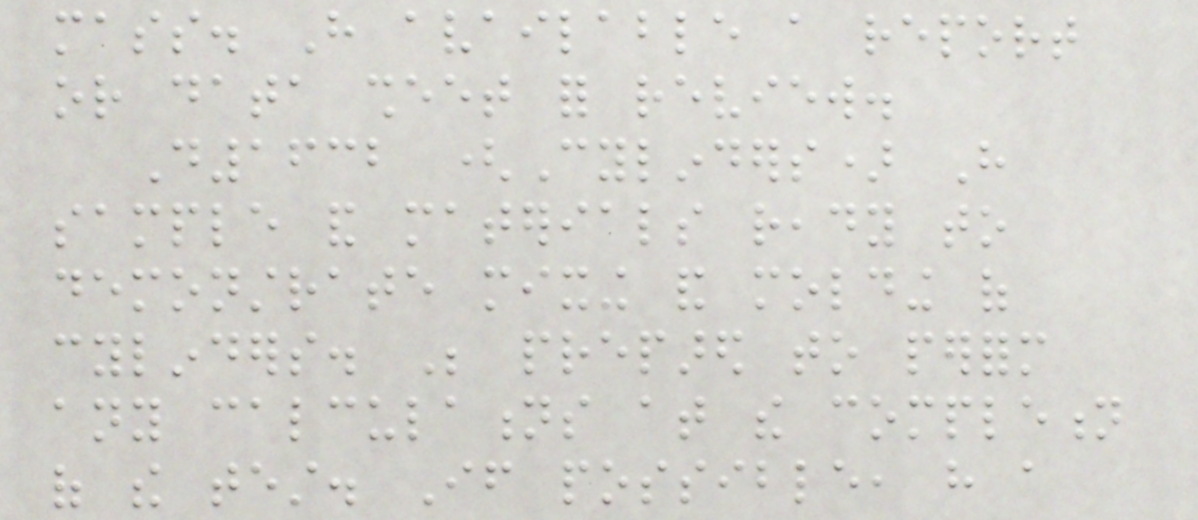mass. Have available a report
or data sheet for review.
D1632 (Cylinders) Have
sample and materials ready to
demonstrate mixing and molding of
cylinders. Be prepared to perform
any calculations at the completion
of the test. If possible, have a
